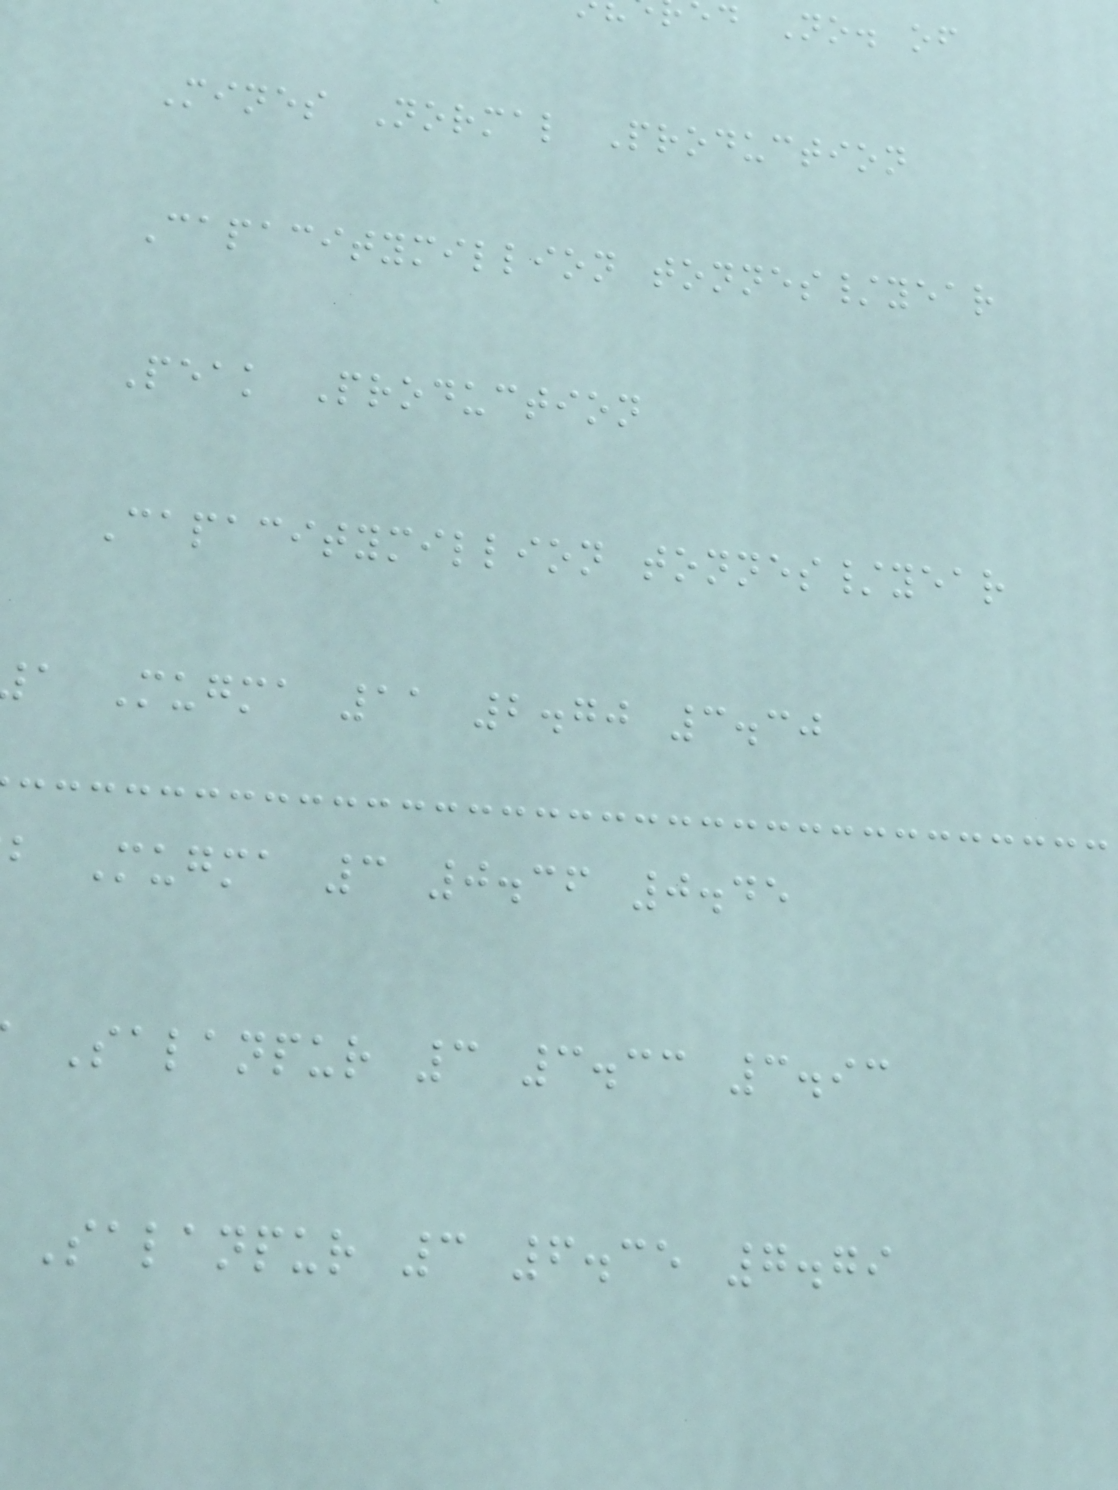d No. of
Mines Normal Production
Capacitymillion tonnes/year
Peak Production
Capacitymillion tonnes/year
a Mugma 11 2.70 3.30
b Mugma 3 0.36 0.45
Salanpur 3 3.33 3.93
Salanpur 3 6.35 7.79
